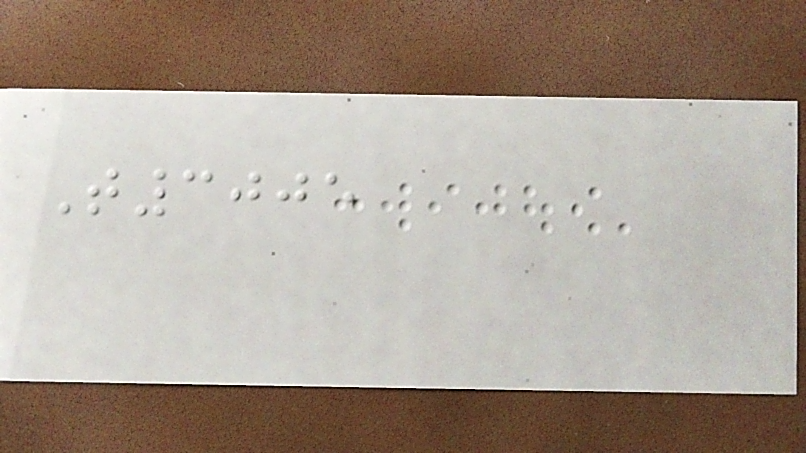T3005
